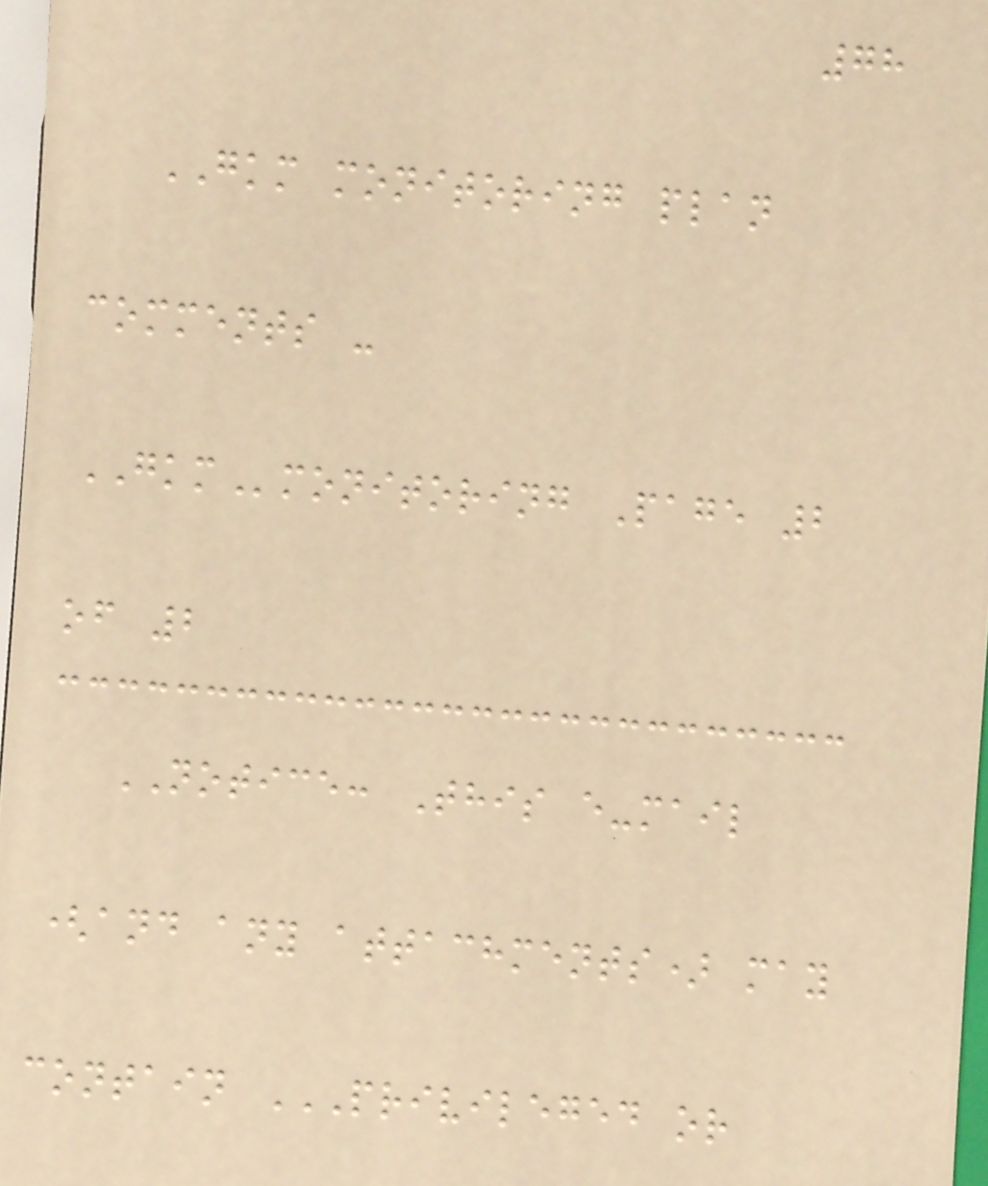78
GKM monitoring plan
comments -
GKMmonitoring Page 2
of 2
NOTICE: This e-mail
(and any attachments) may
contain PRIVILEGED OR
